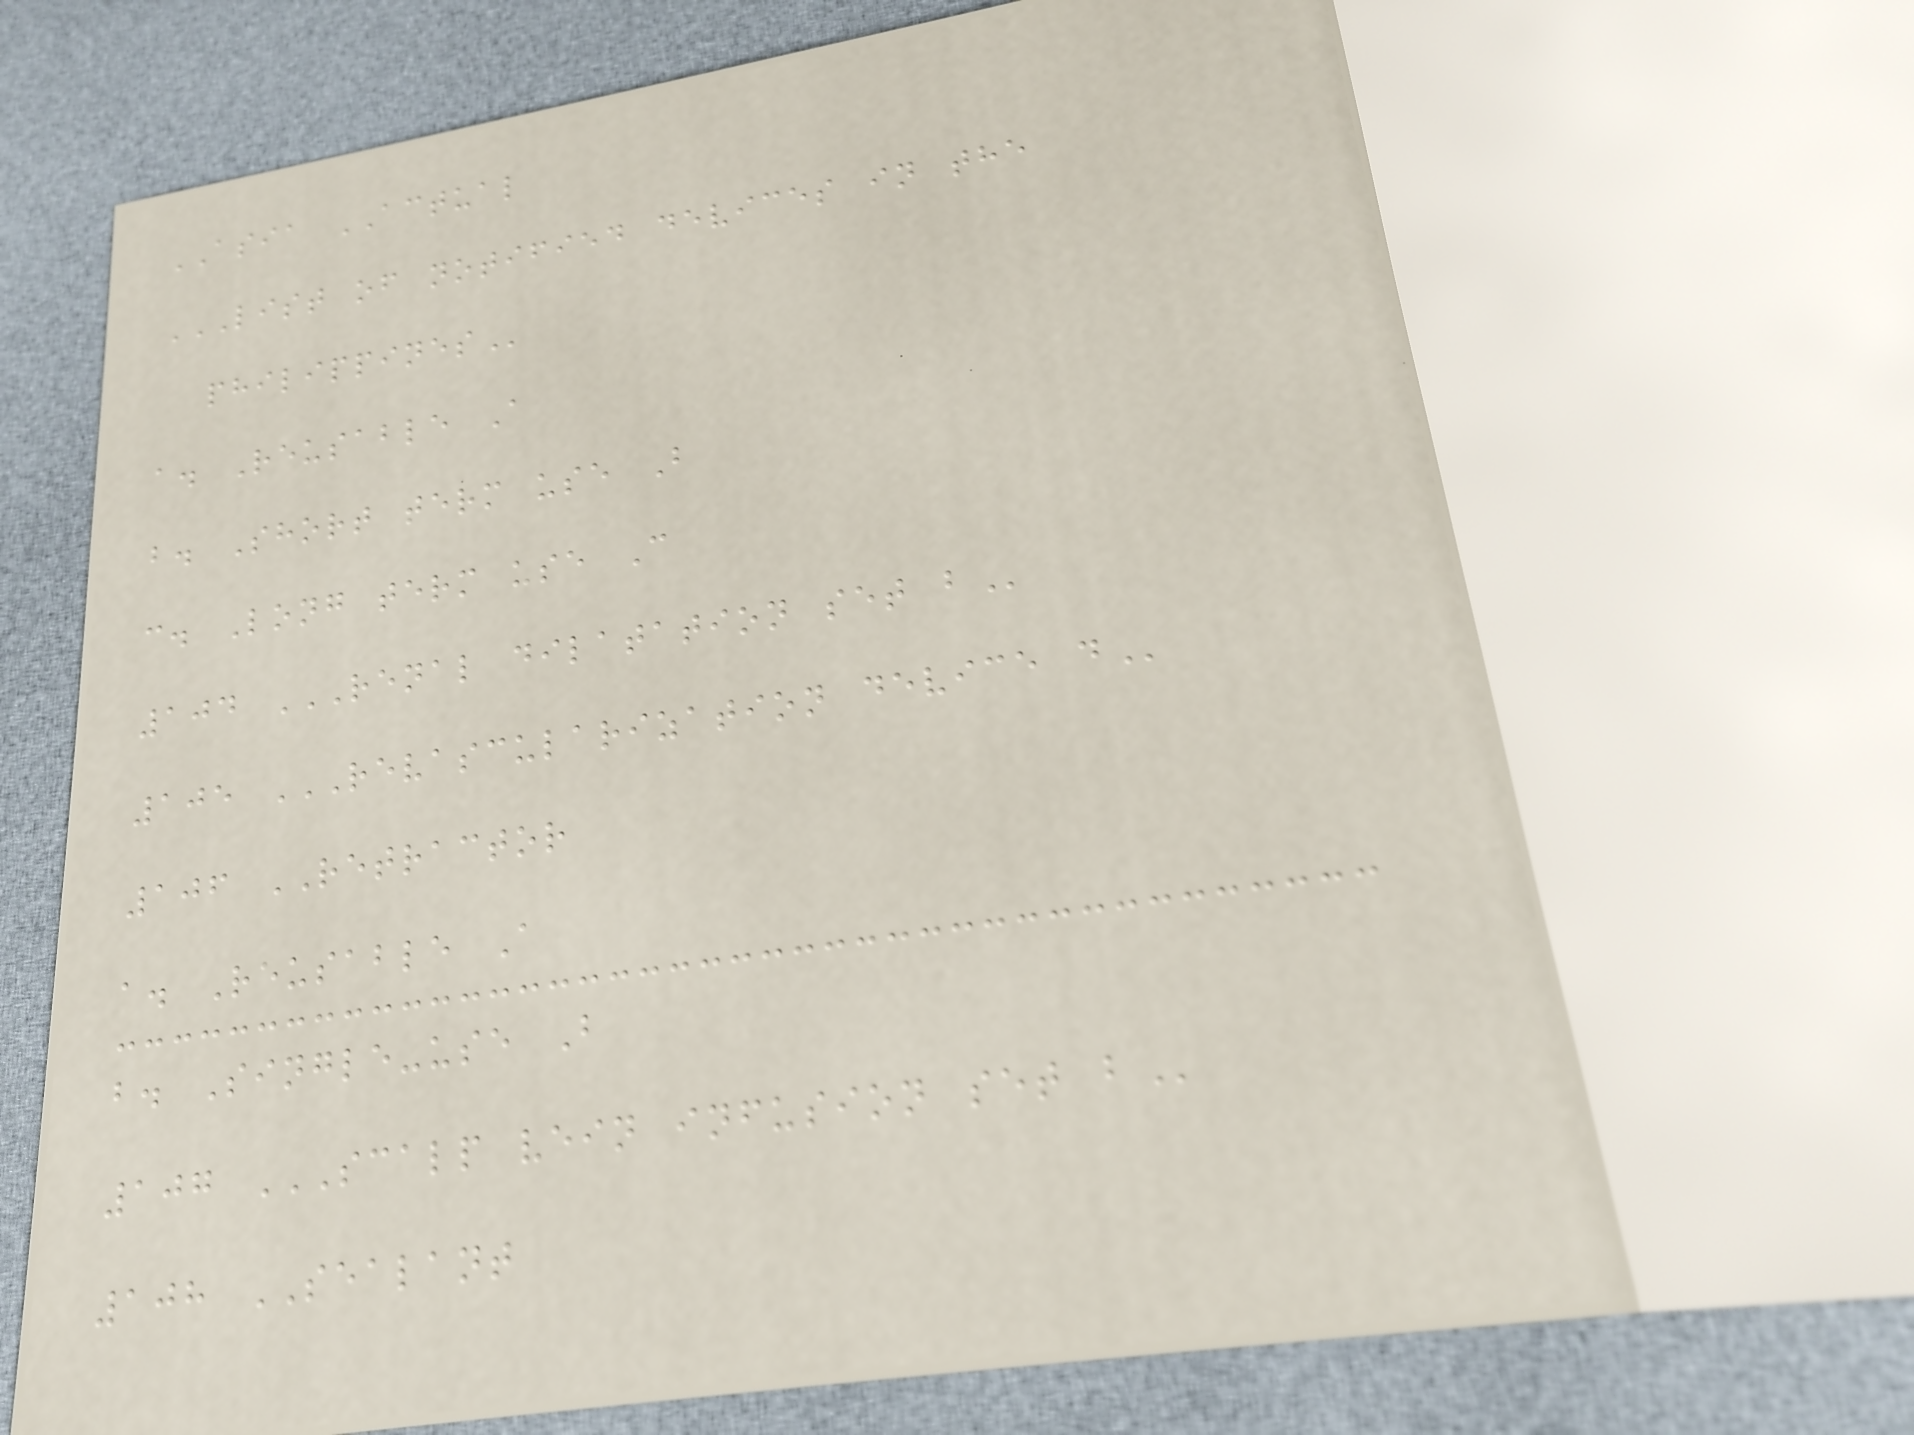ASIA ACTUAL
LIST OF NOTIFIED DEVICES IN THE
PHILIPPINES
a. Reusable A
b. Short term use B
c. Long term use C
104 RENAL DILATATION SET B
105 REVASCULARIZATION DEVICE D
106 RETRACTOR
a. Reusable A
b. Single-use B
107 SCALP VEIN INFUSION SET B
108 SEALANT
